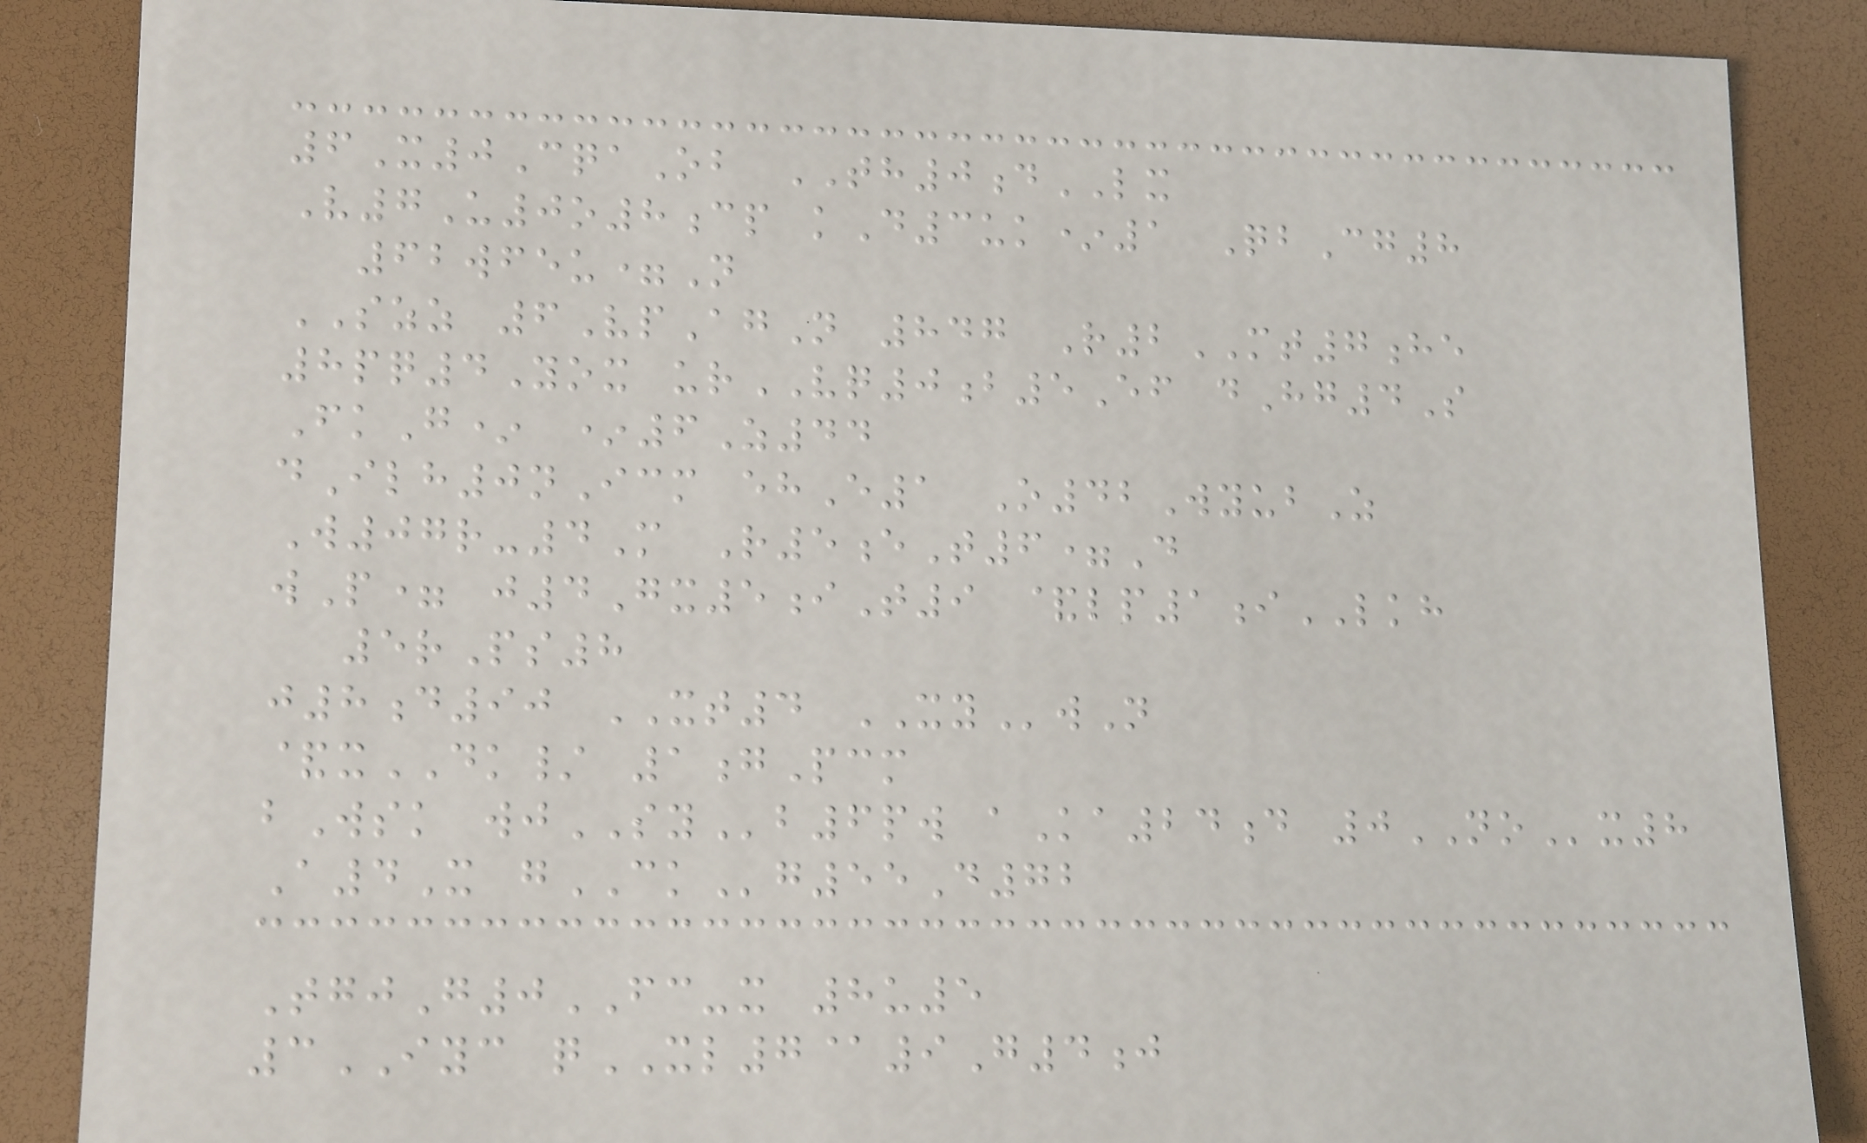6X0CqaOb TH0dLX
V7U0o8cp kD3uk*1 QbCg8
62wfeu=N
SZZ 6VpAgN 847 R2MT7he
8pq4Yox urVQ0b5Ef dHg4S
FkG* *6Z44
dIlh0nIcm ehE1 O42WyubZ
W07r-4M R5eT6=D
wP= j4Gx5iT9 &lp1iLKH
5rPs8
j8d90 XT4 XYwN
&xDK/ 1gPcm
bWsk wjSYb6pw aKa24d 0NOx8
A4X gCKg55D72
TgjG0FC-x 8u5
3IYC qXL7@9G4j
